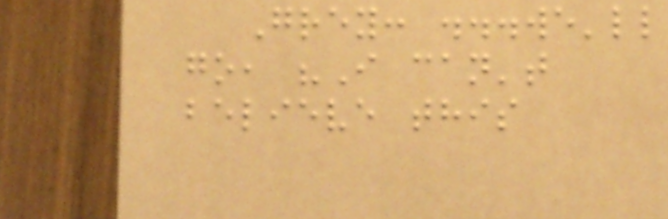Grey: ...we'll
go, "I can't
believe this
